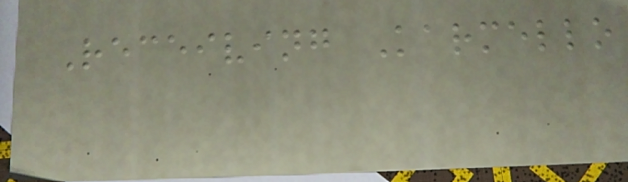Receiving Karmello
